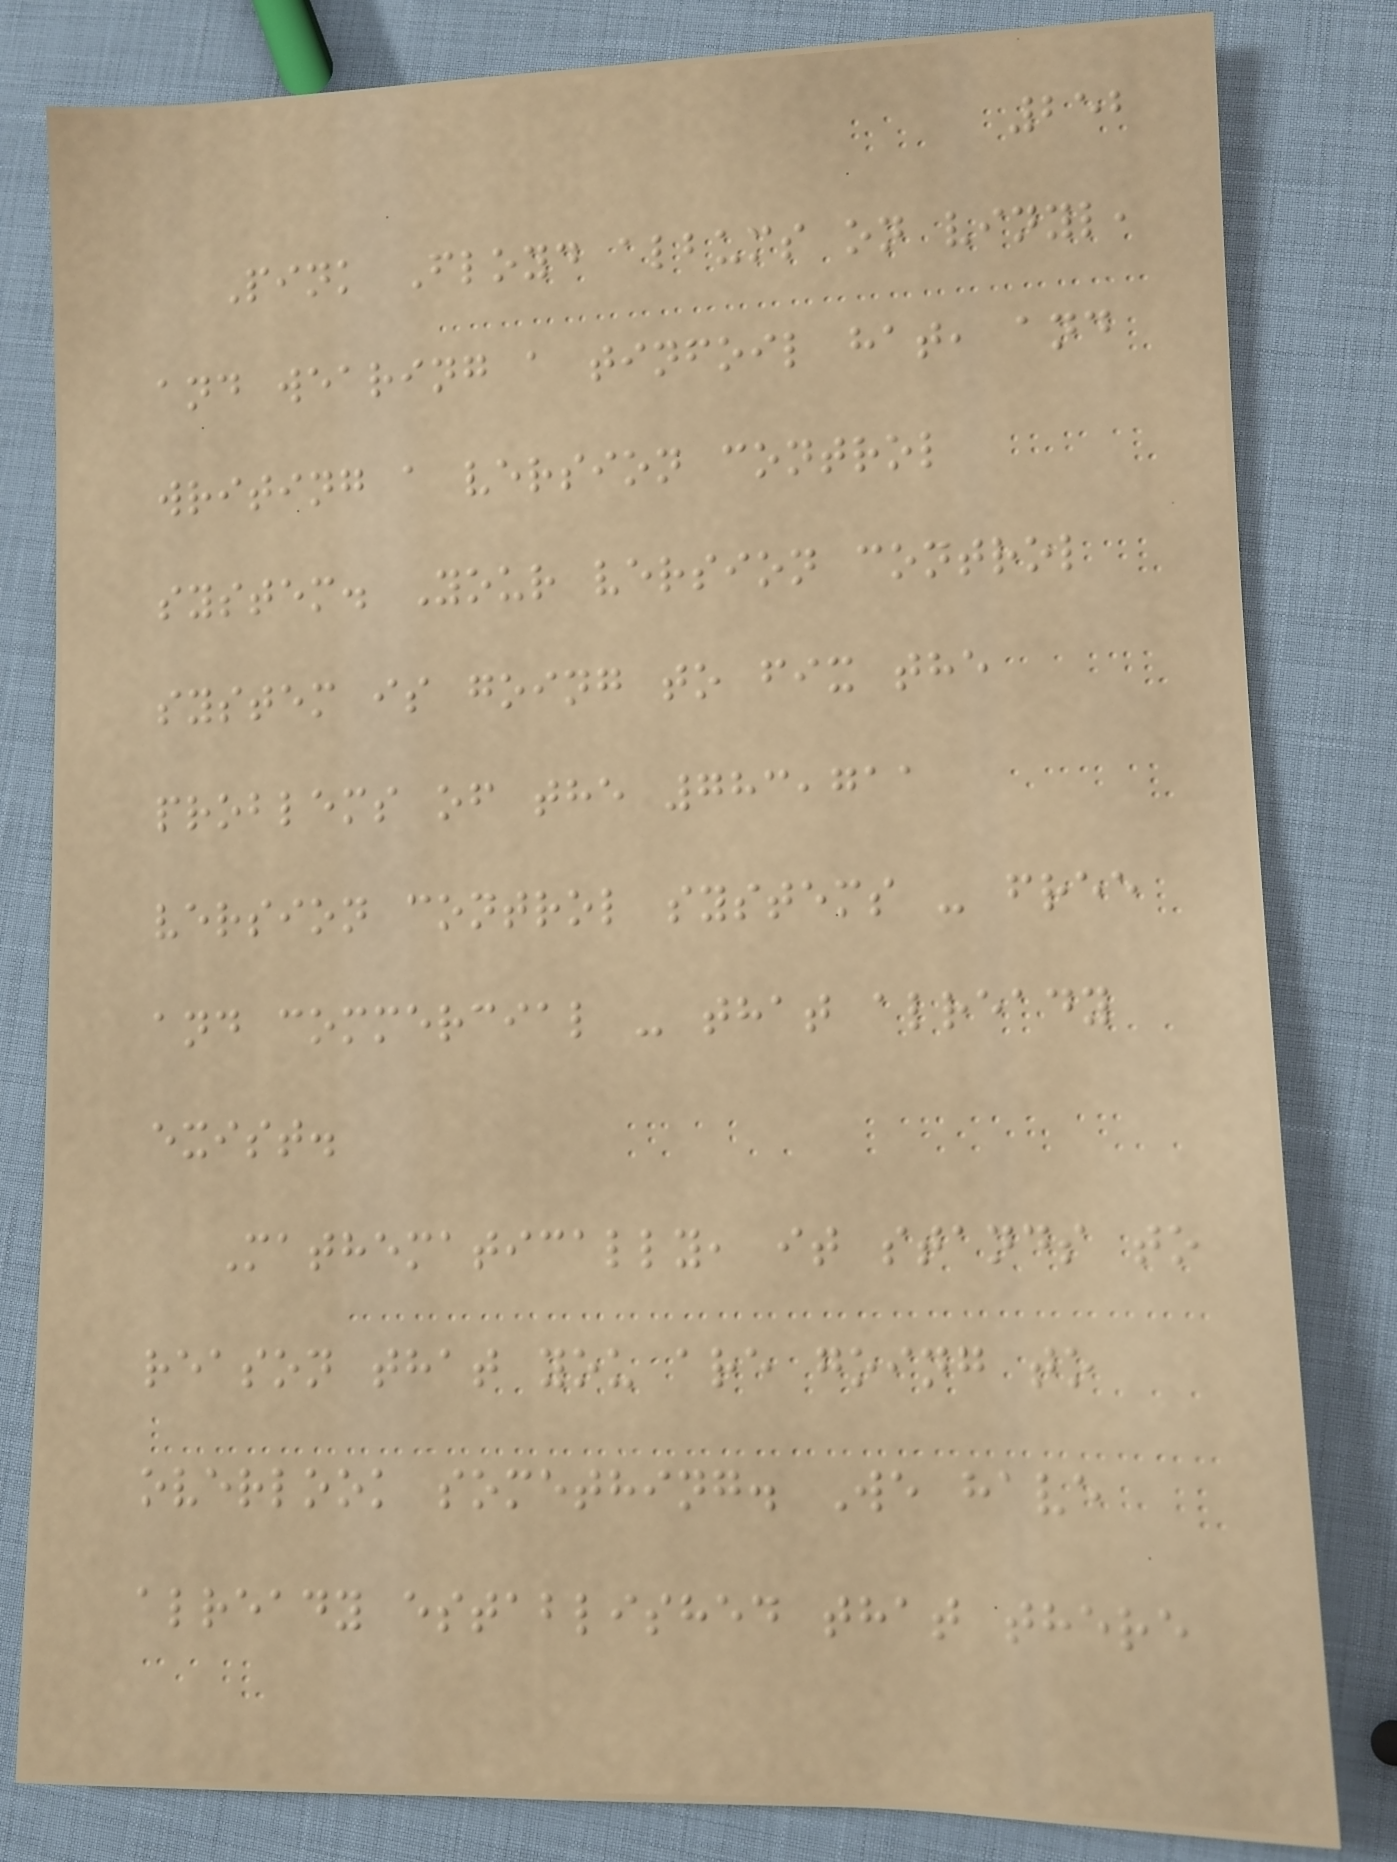252
Pink Floyd albums on vinyl,
and wearing a tinfoil hat, and
writing a version control
system. Your version control
system is going to fix the
problems of the 783,711
version control systems - free
and commercial - that already
exist.
Mathematically, it stands to
reason that you are going to
overlook something. We have
already established that there
